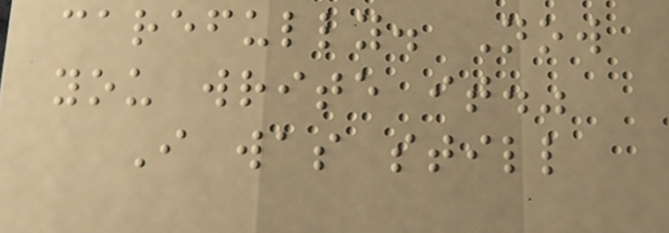carefully. Now
you write it."
I was still
